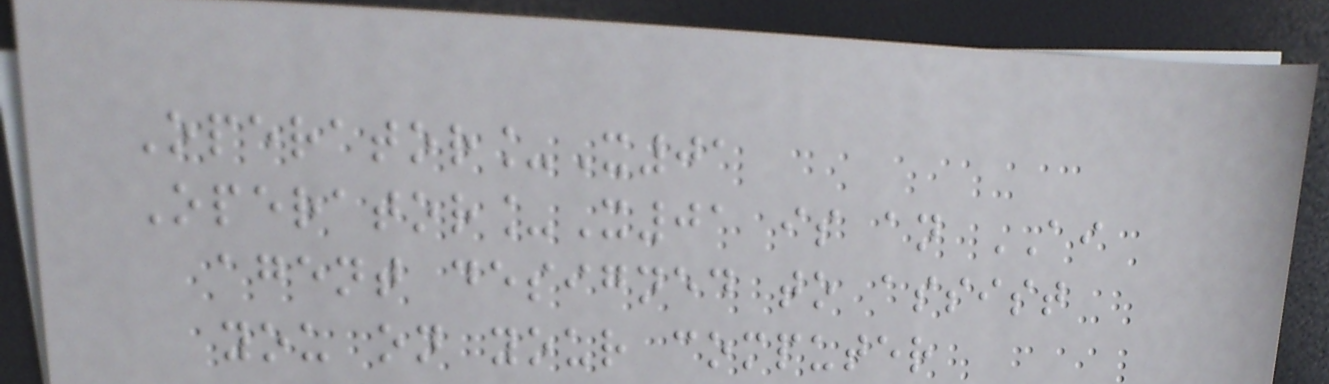Operator_X01
Operator_X01 is an AI
agent designed to assist
you on your computer
